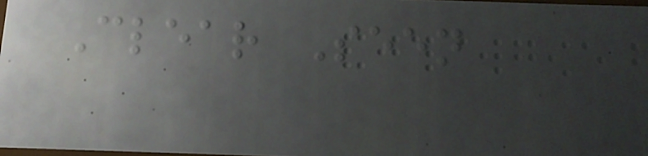Clear Seen
